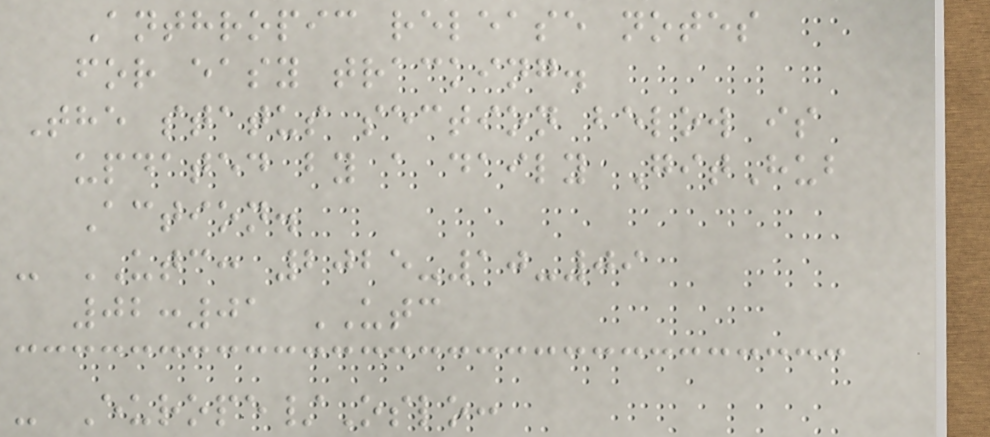Anthropic release notes
for easy tracking.
The status section below is
updated by a daily GitHub
Action.
- UTC: 2025-10-09
02:01 UTC
- Europe/Oslo:
